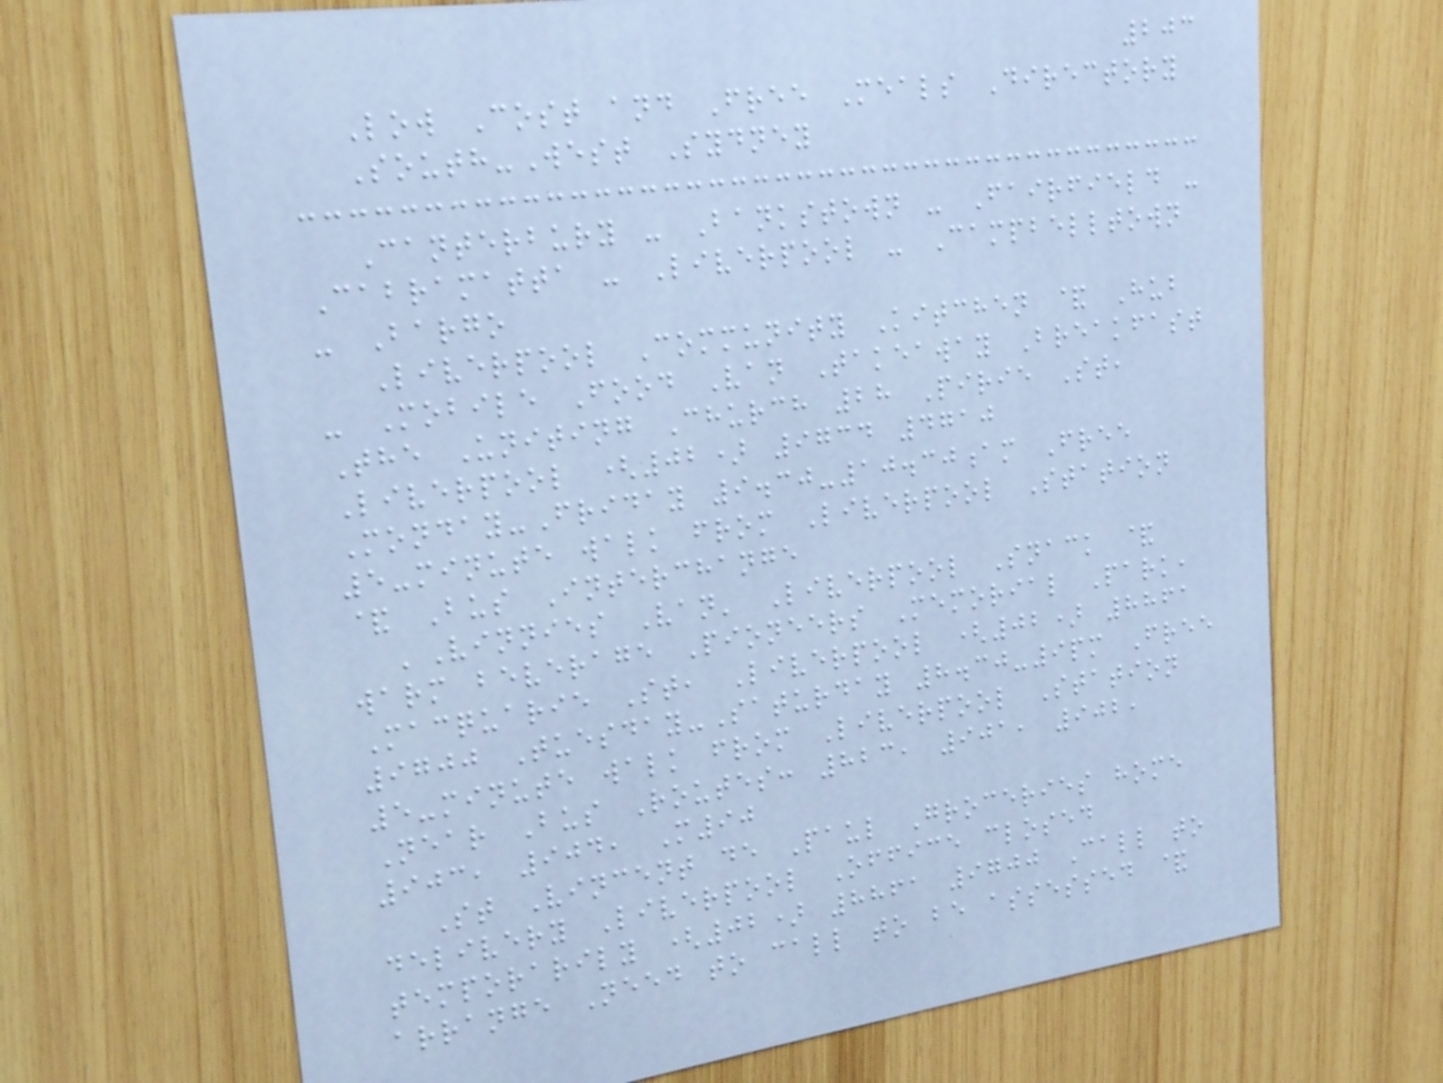203
Low Cost and Free Meals Directory
South-West Sydney
Canterbury - Bankstown - Fairfield -
Cabramatta - Liverpool - Campbelltown
- Bargo
Liverpool Community Kitchen & Hub
- Mobile Food Van Takeaway Breakfast
The Uniting Church 28 Pirie St,
Liverpool (02) 9734 4710
Monday-Friday 9.30-10.30am Free
5-minute walk from Liverpool Station
& Bus Interchange
'Vinnies Van' Liverpool Snack &
warm beverage Pioneers Memorial Park,
Macquarie St, Liverpool (02) 8861
9700 Tuesday-Saturday 8.30-9pm Free
5-minute walk from Liverpool Station
Near Bus Routes: 823, 901, 902,
903, 904, M90
St Vincent de Paul Groceries home
delivery Liverpool Office closed
temporarily (02) 8861 9700 Call to
arrange Need to call to be assessed &
